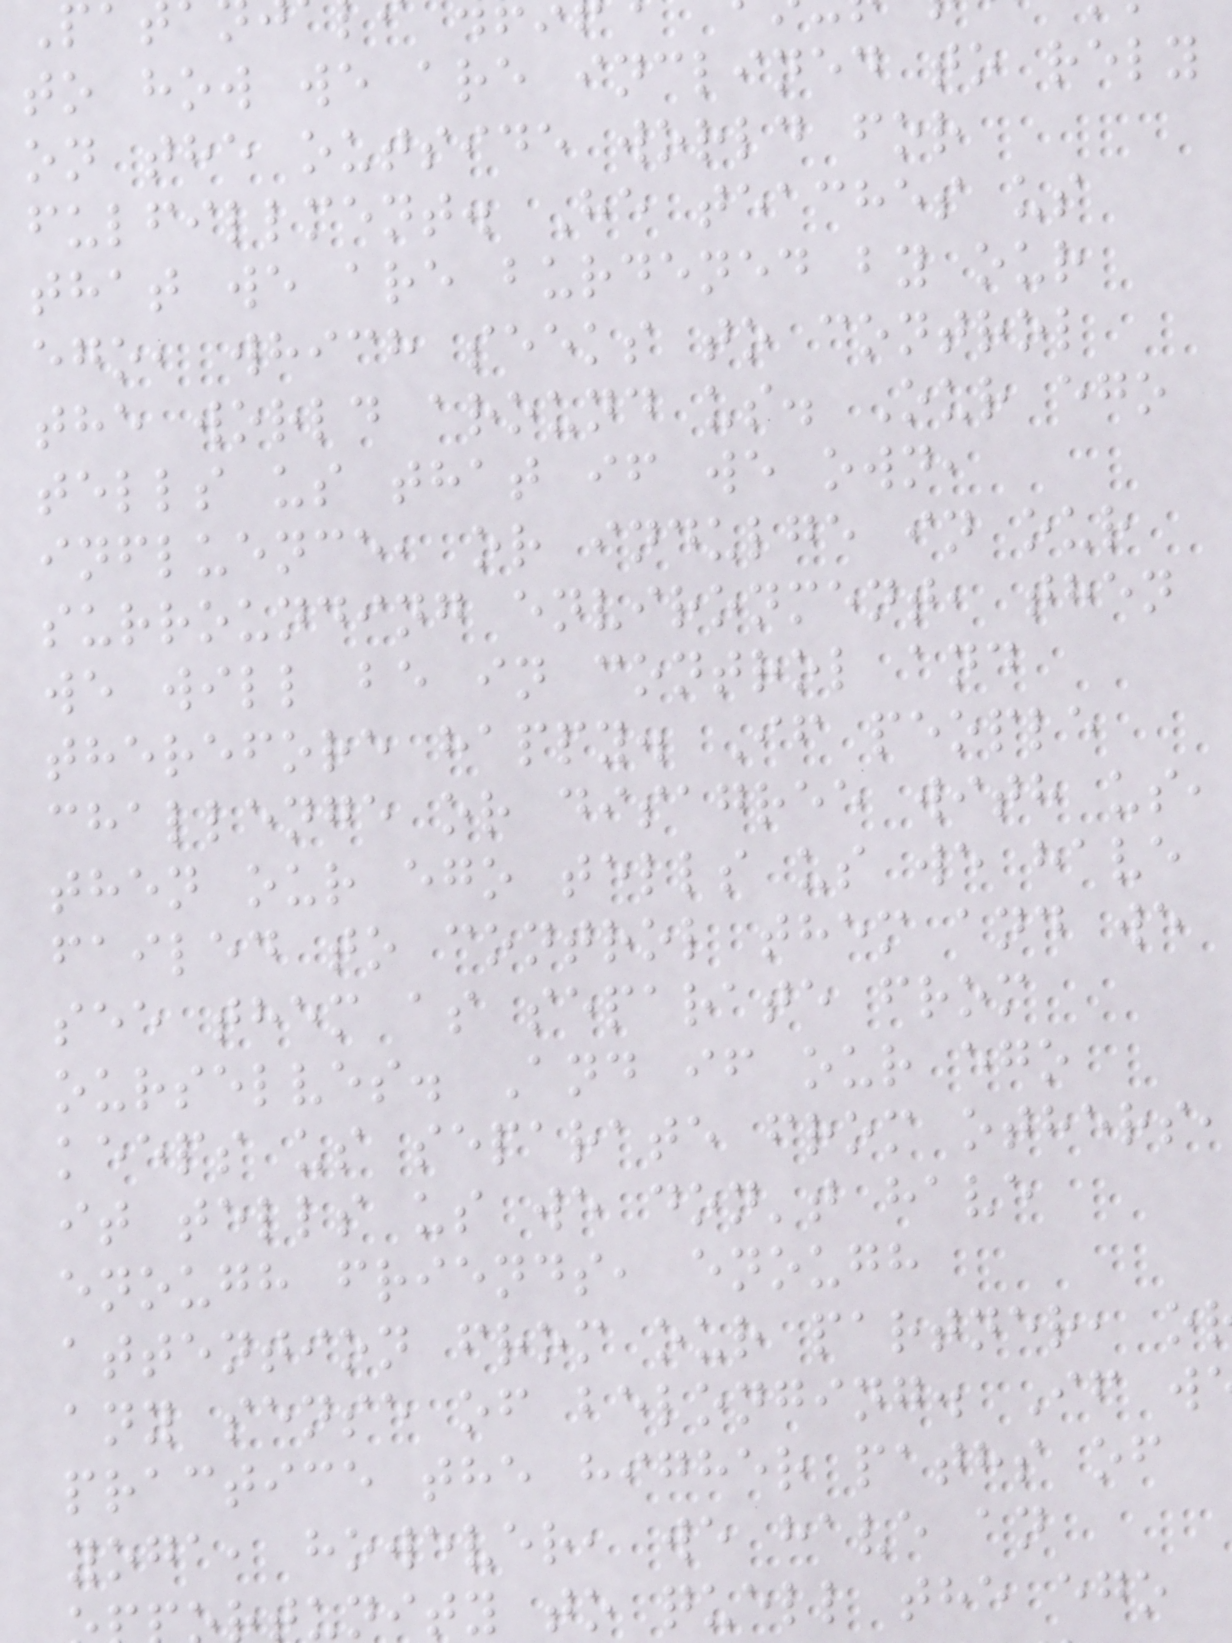to how we are inclined to rely
on the outside world for
fulfillment. He teaches us
that we are burdened by our
ego, which seeks to control
the world around us. Our ego
tells us that if we own,
influence, or indulge in our
surrounding environment, then
we will be in control and
therefore happy. If people
challenge or disagree with us,
then our ego tells us we have
failed to control them and we
see them as separate from
ourselves. And if our ego
keeps us separate from others,
it tells us we don't have
enough friends, enough
attention from our partner, o
any sense of belonging. If w
practice the higher paths of
yoga, however, we have an
unity to quell the ego
